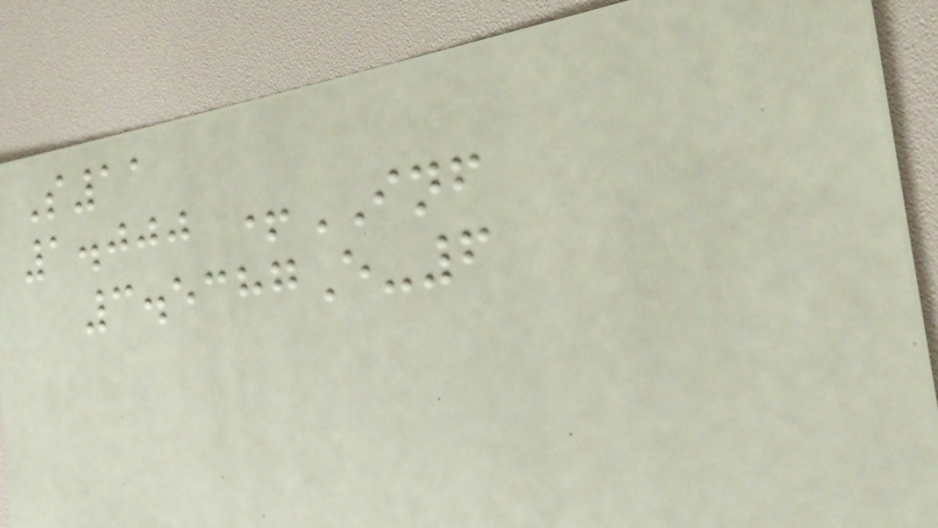S11
1.000 +INF
3.5387E-6
